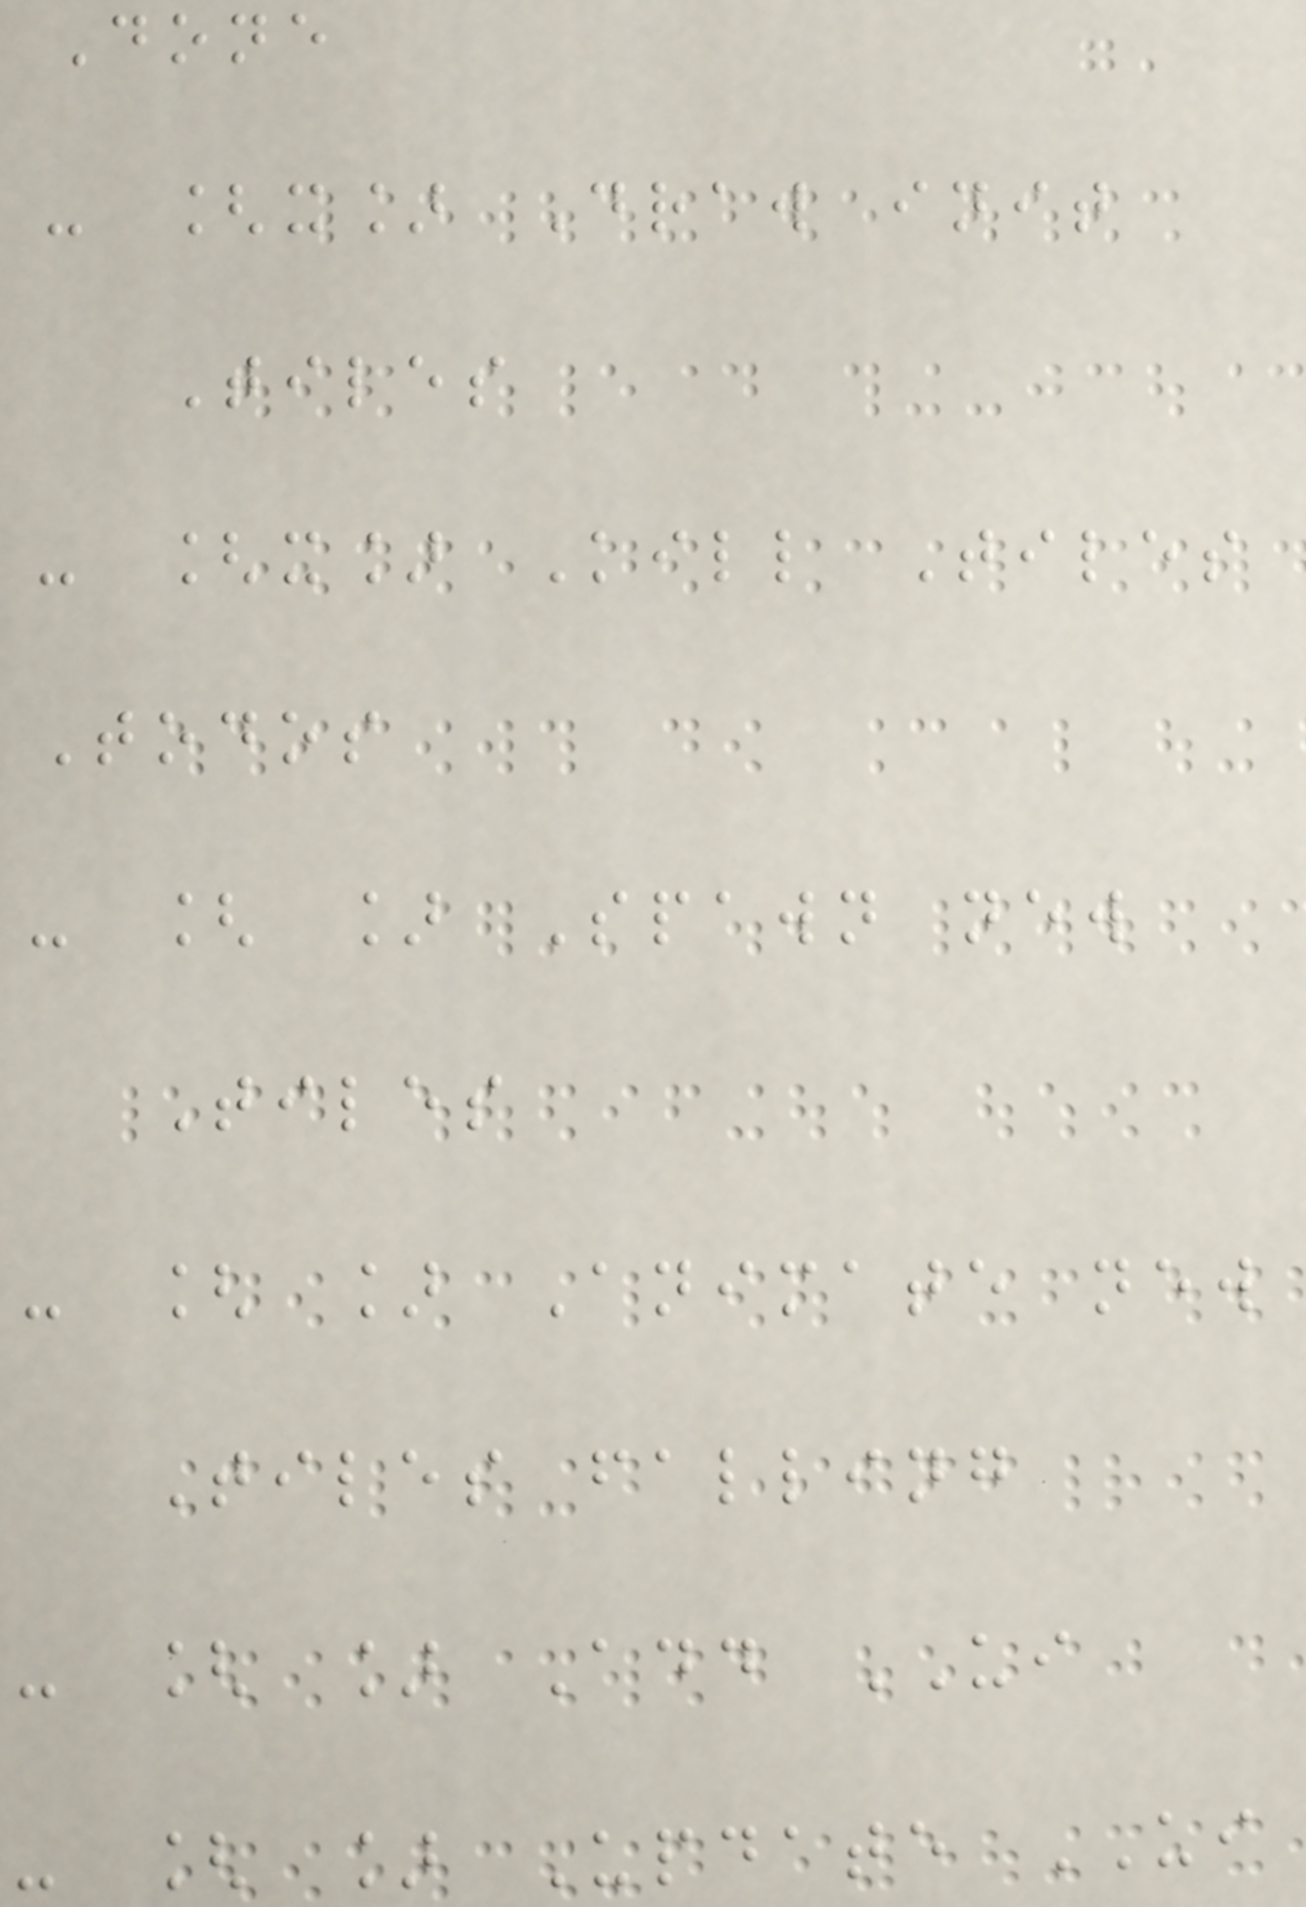Done
- [x] Draw init
Tiles
- [x] Kill Tiles
Todos
- [ ] Spawn new
Tiles
- [ ] Animate new
Tiles falling
- [ ] Add UI
- [ ] Update UI
